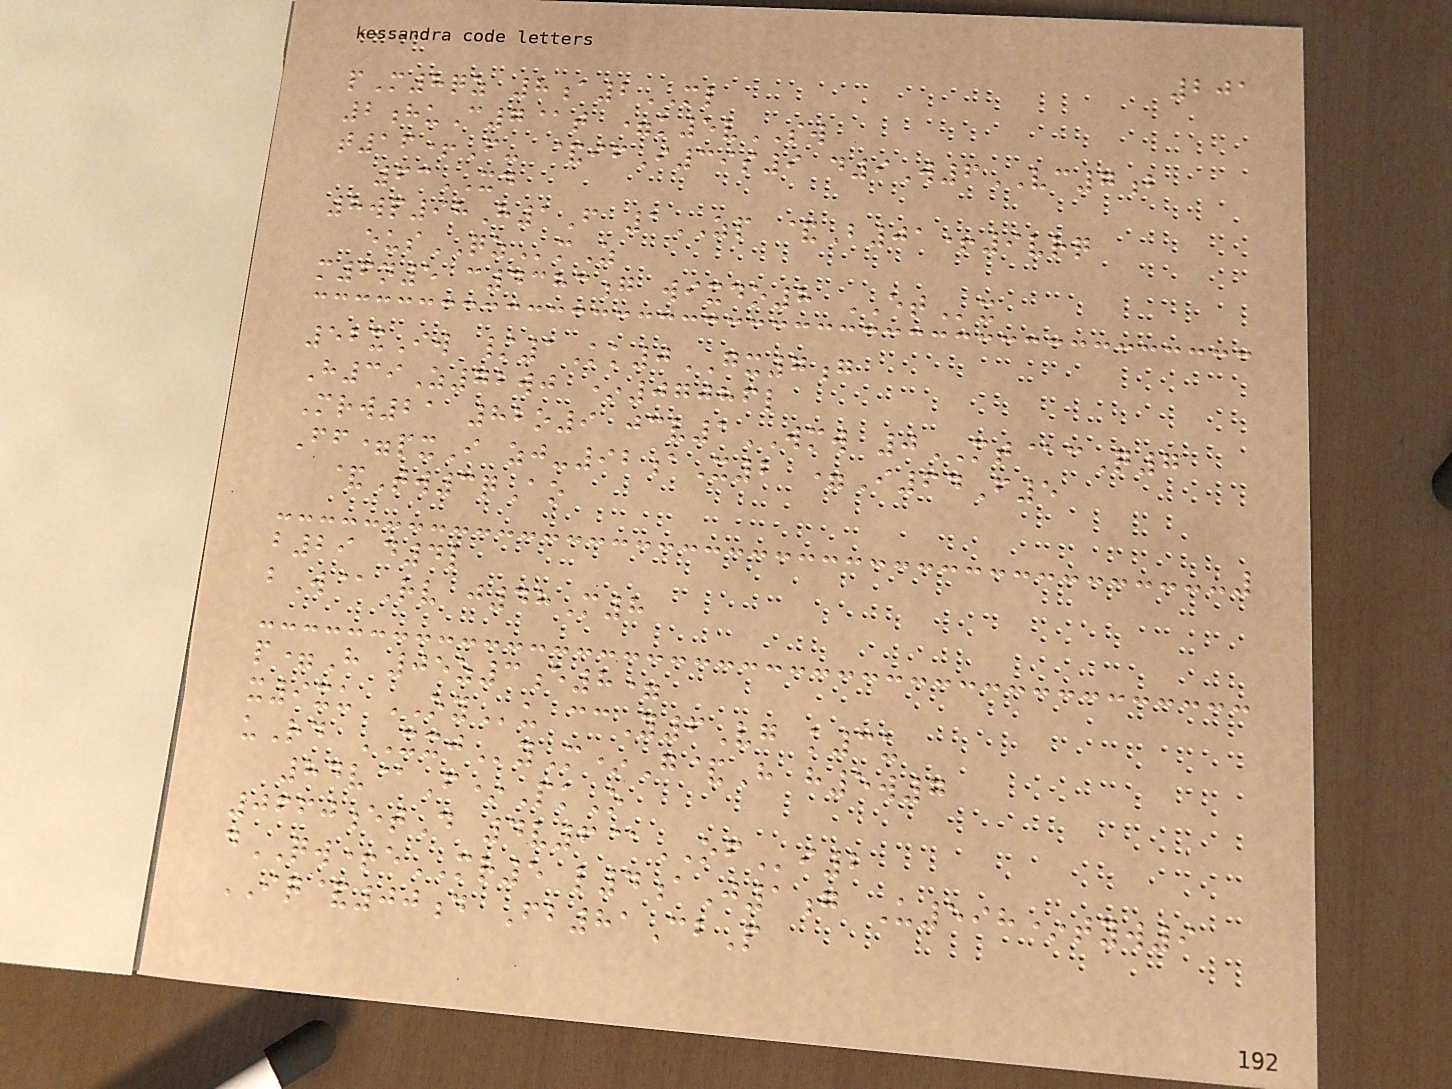201
pM8qz 8a2ML
2huC7@t =k5vSW
t16+F- &ifI39s9 d9W6VC7b
63XD
8wp98H1F 1ZP &B01+9vrq
eusQZmZ
m6n5 c4383g wixdo8 ETx
52xIw /1Kk0GX7g
H39Z72wj *07086l
Mrw21 82o9 jcv1WMW 0MT@cQ7
Ff=pxI zj-92aX2 =I64F5
&Tw3qAo
b29 d4l
bW@Rv j48M8
p=H 05z3e8=
x9xu OYu ccY6Vg k3u
uRd XXJyM*G&H h5w7
84v@F*PkO
0660etD 4v6@OFi2
dQW+eMR5 l4aJ1g U598*tyw9
IQ&00d Fb81CbP
